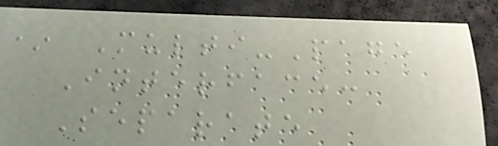* Multi-Page
Interface:
Separate
